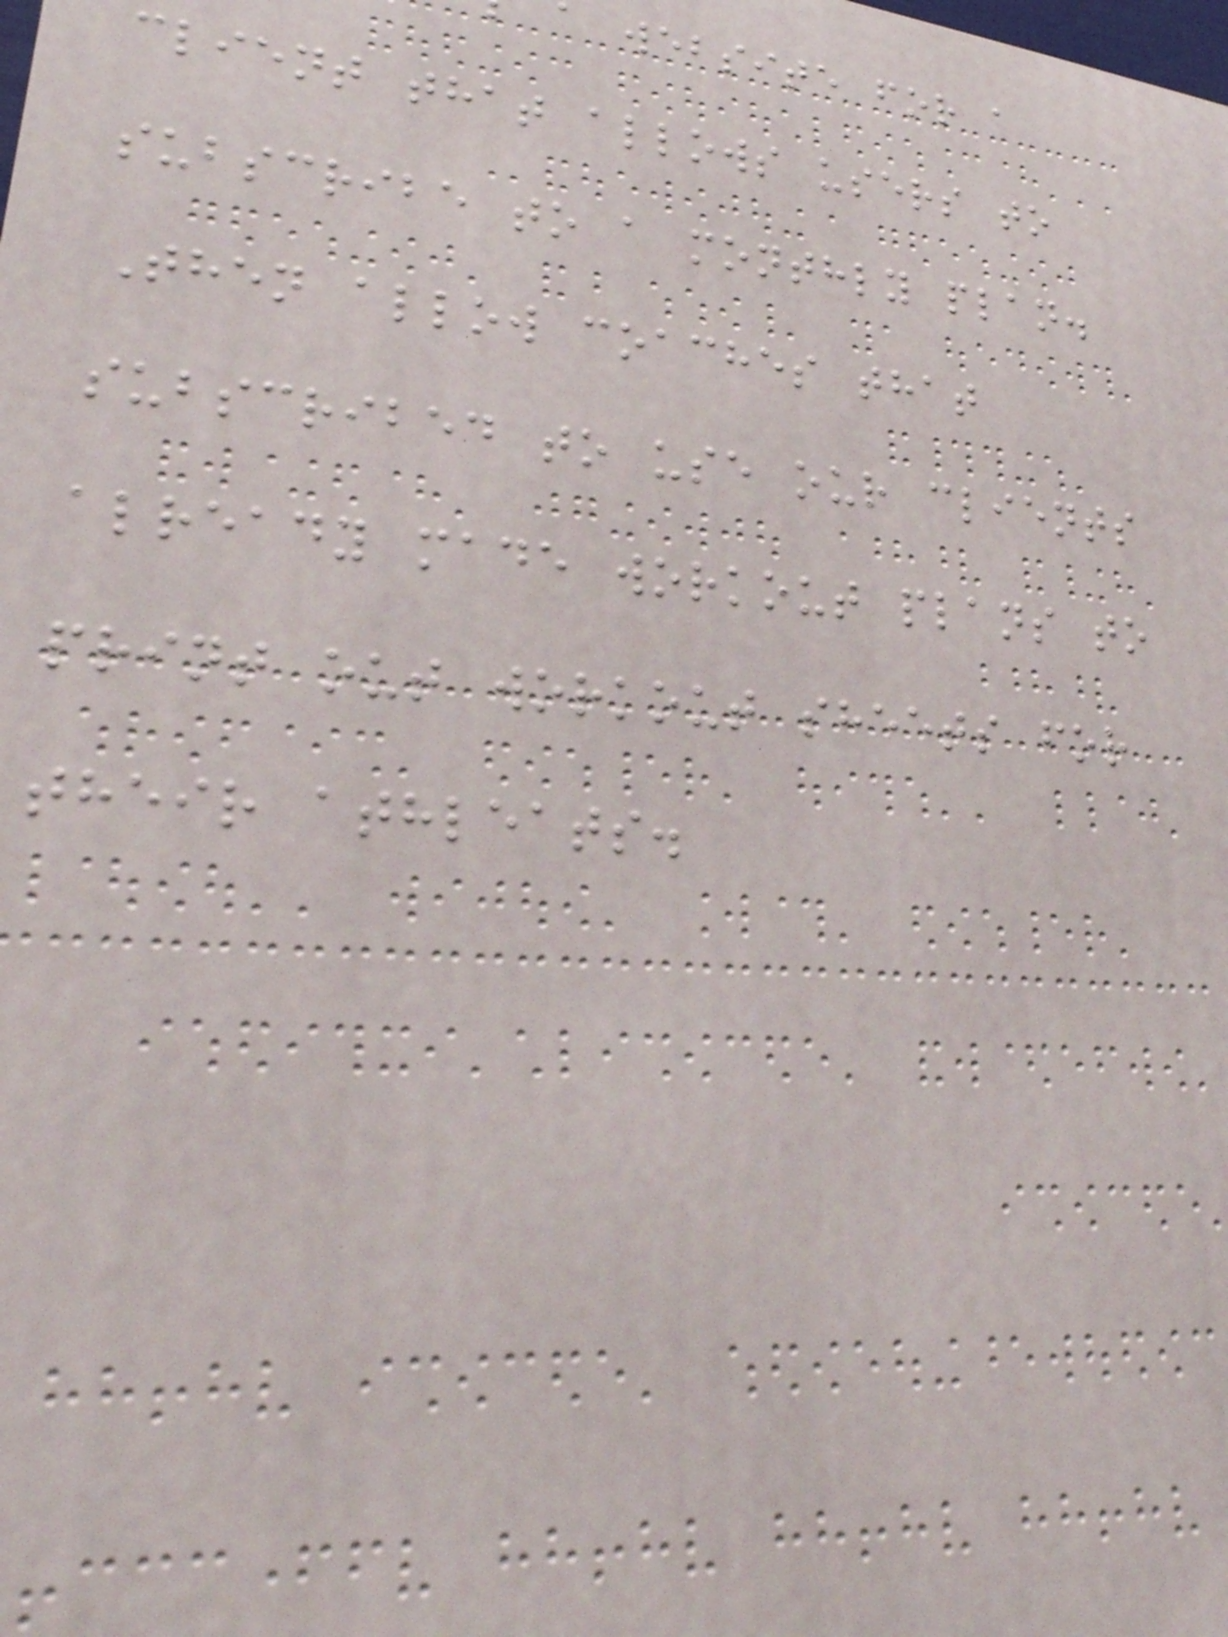a website for a
client that allows users to
subscribe to a monthly plan.
Then allow coaches that
subscribed to use our clients
already made workout plans to
print out workout sheets for
their athleats.
